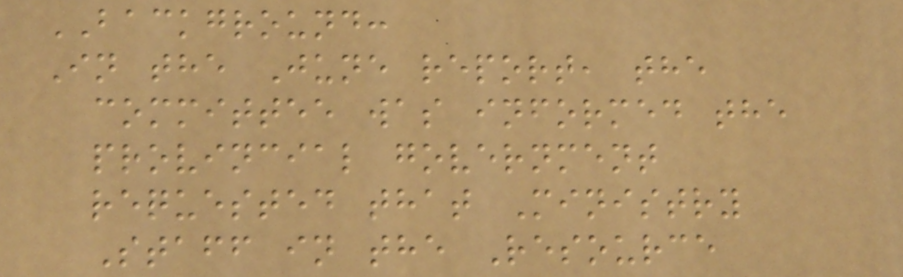BACKGROUND:
In the June report, the
committee was informed the
provincial government
requested that Ministry
Staff in the Resource
